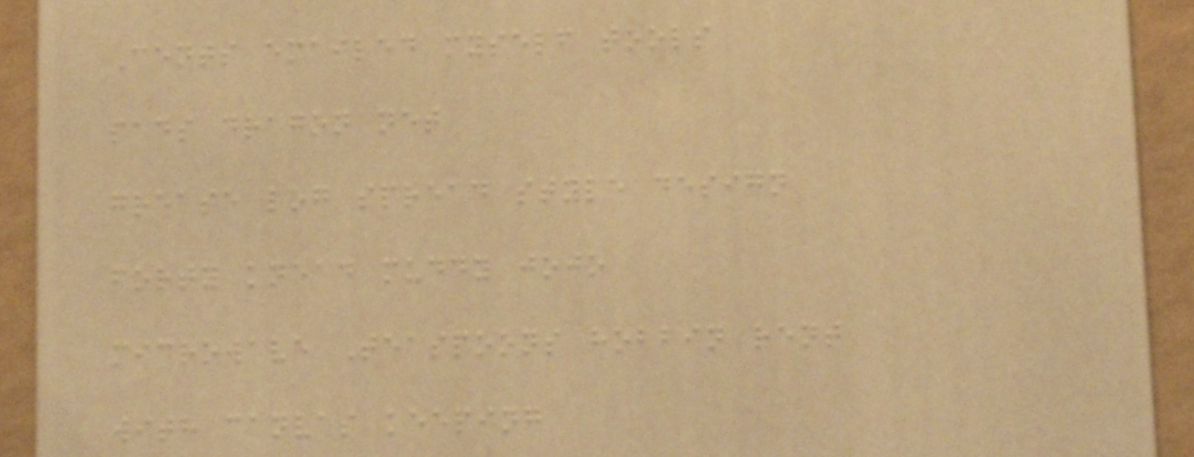Cents emailed myself tools
pads dragon net
grease log spread style design
forty knead muddy jojo
microwave Teaspoons hobbin rent
with canvas keeping
